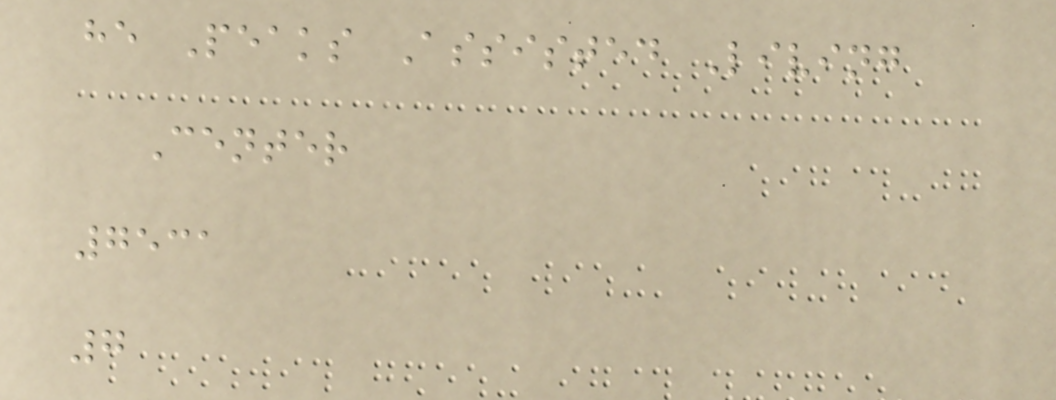he Peaks Assisted Living
Center
7531
7
